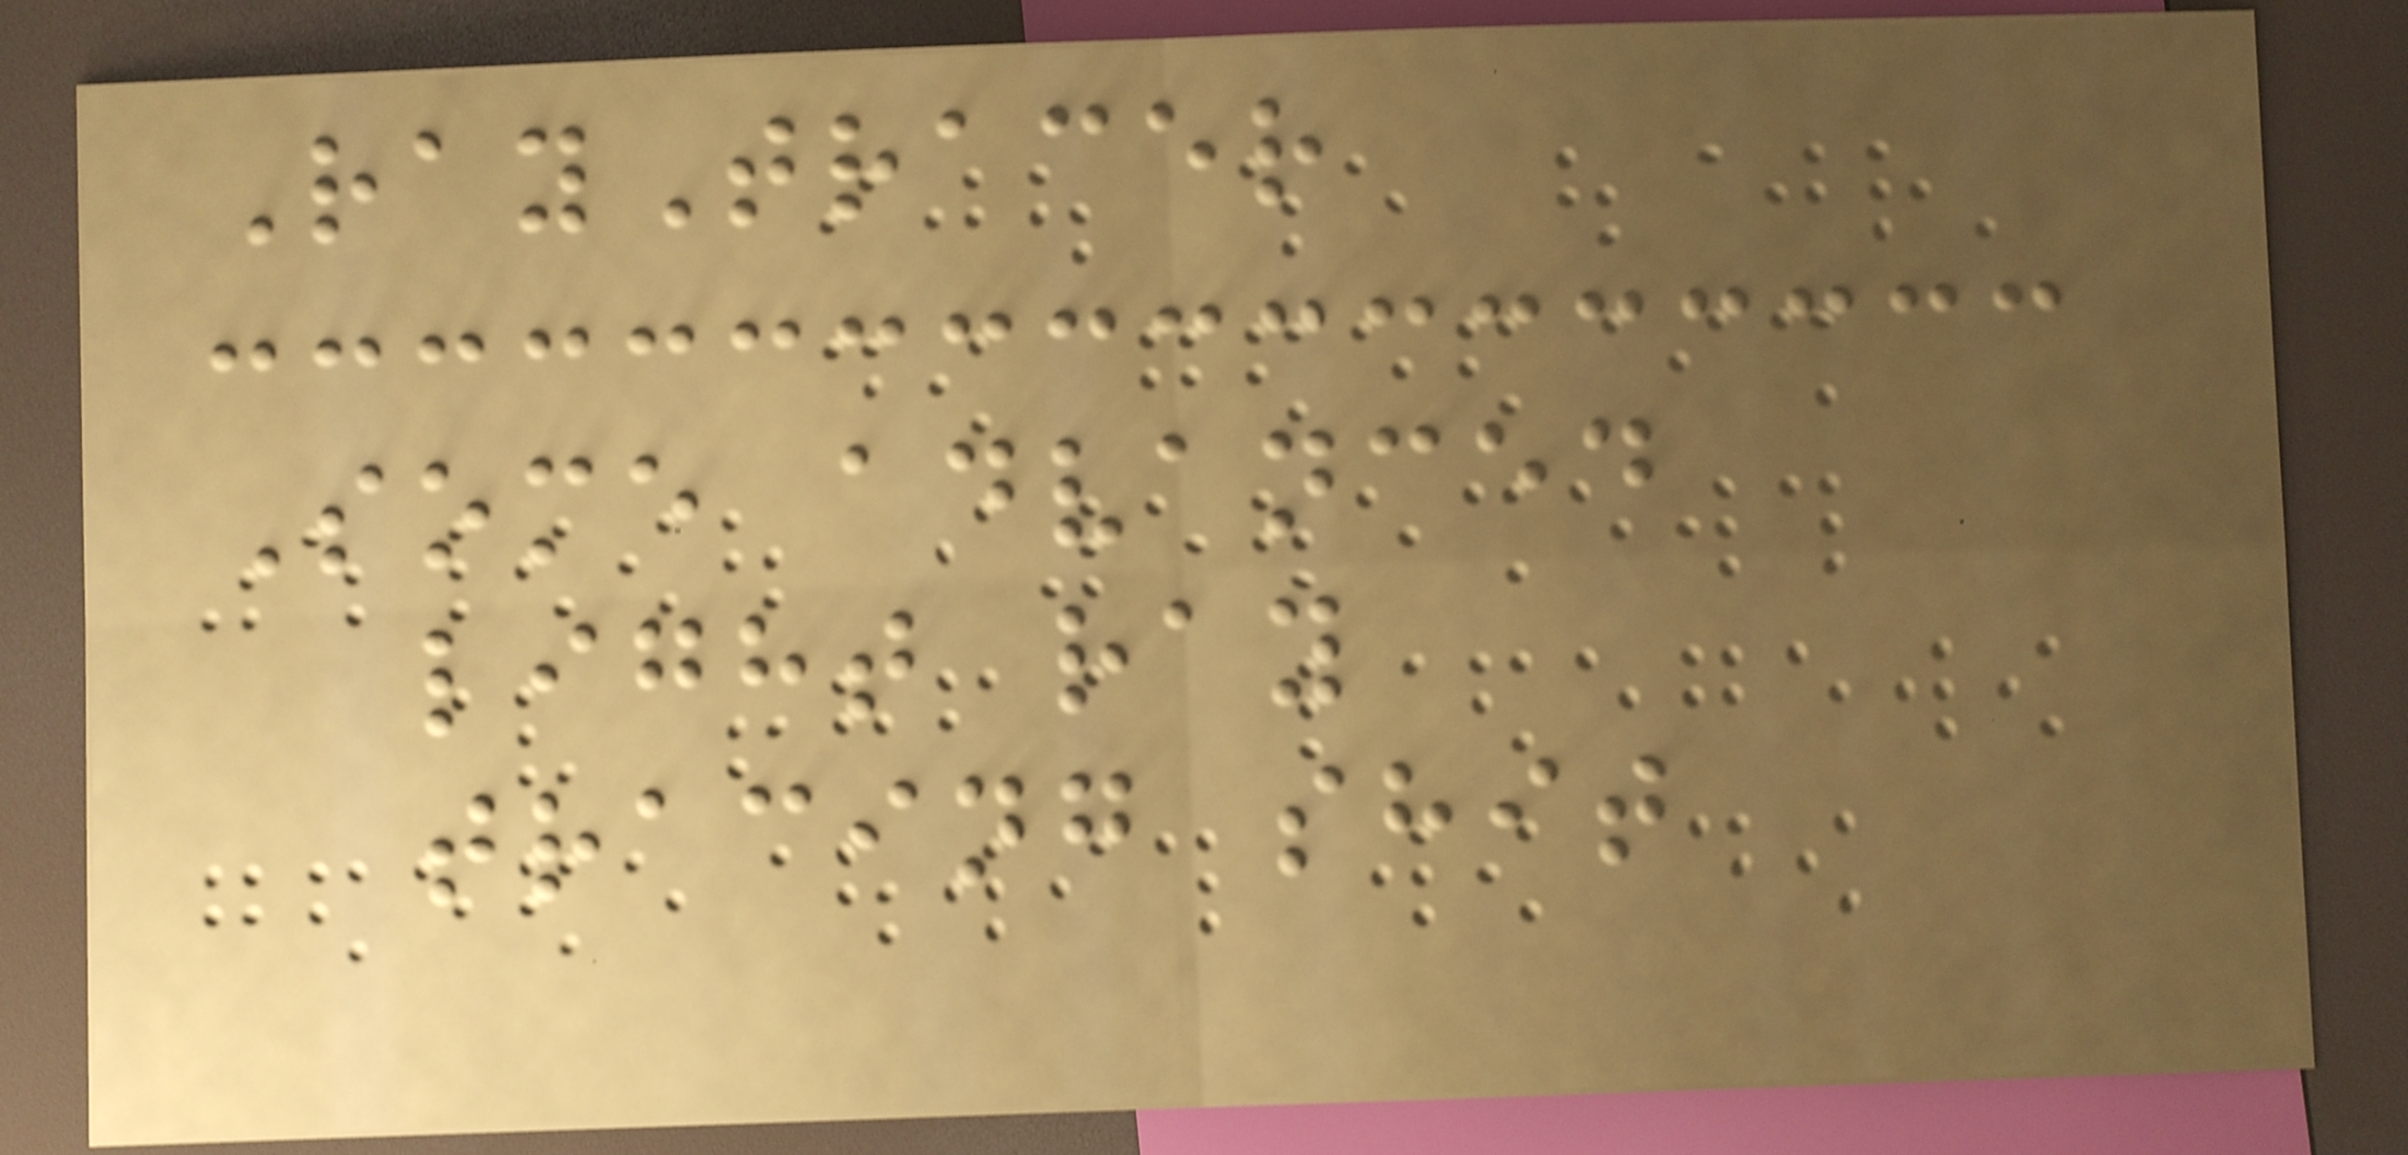RayTracer
Some advanced
light ray
tracing shit
